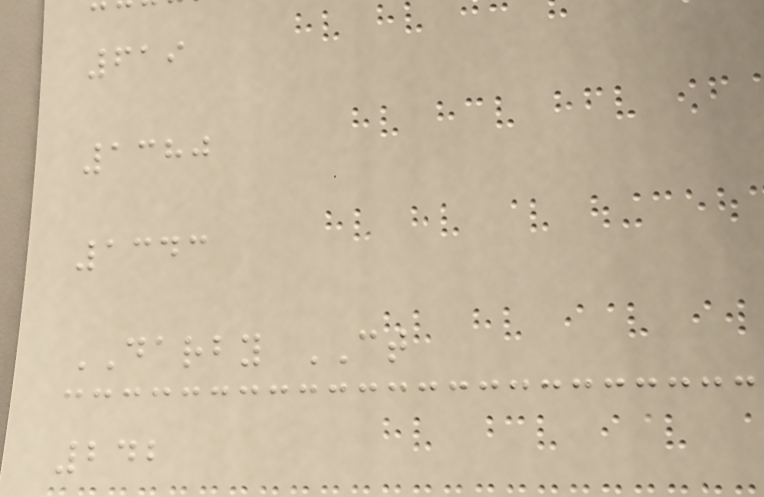619
1380
1343
DARBY CT
242
